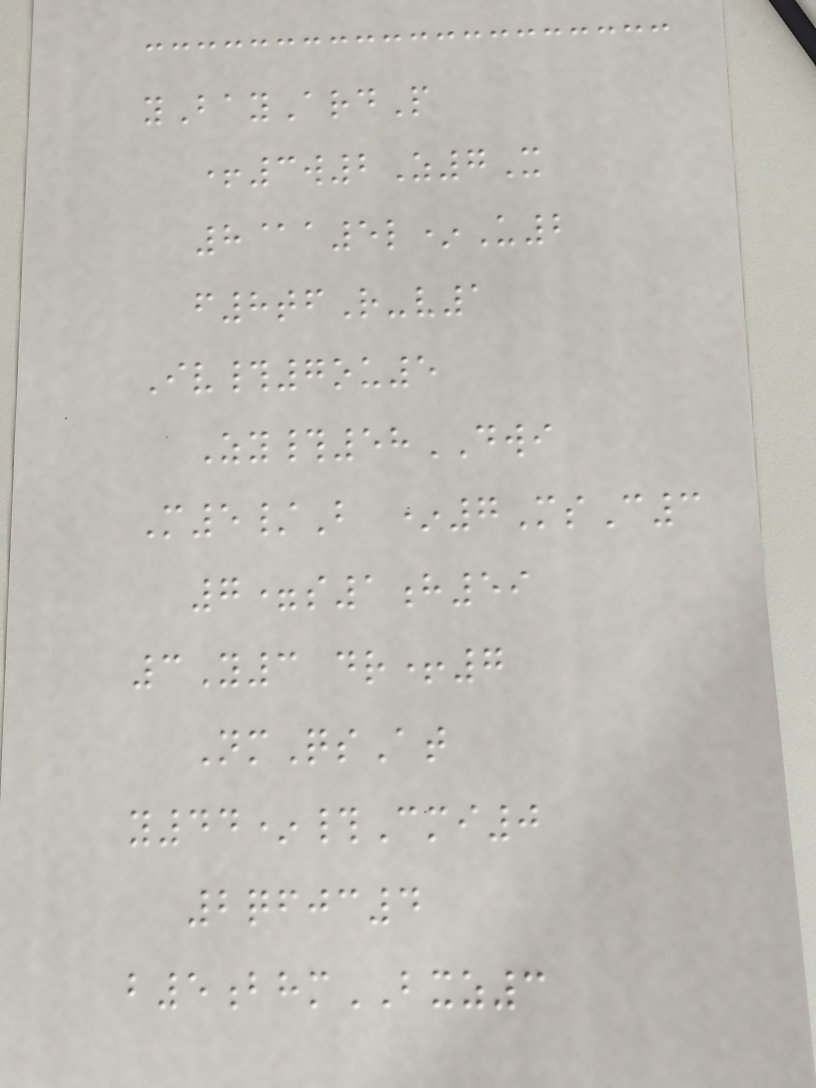yBayArdP
+3w2Z7X
8@a5l*U2
f8tfR-v1
Iv#7ou5
Zy#58DWI
M5/B *7MsC3
7=s1h59
3Y3 dr+7
NmQsAt
y44*#Cmi0
2qfjc4
b5bhmBXZ3
